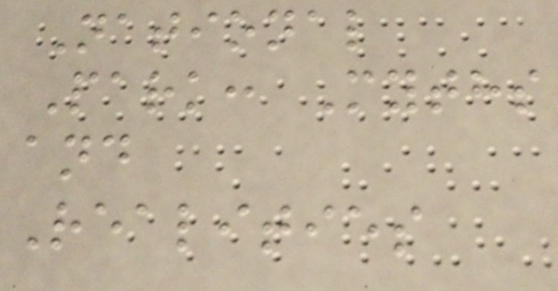National
Park: Myths
and
Realities
